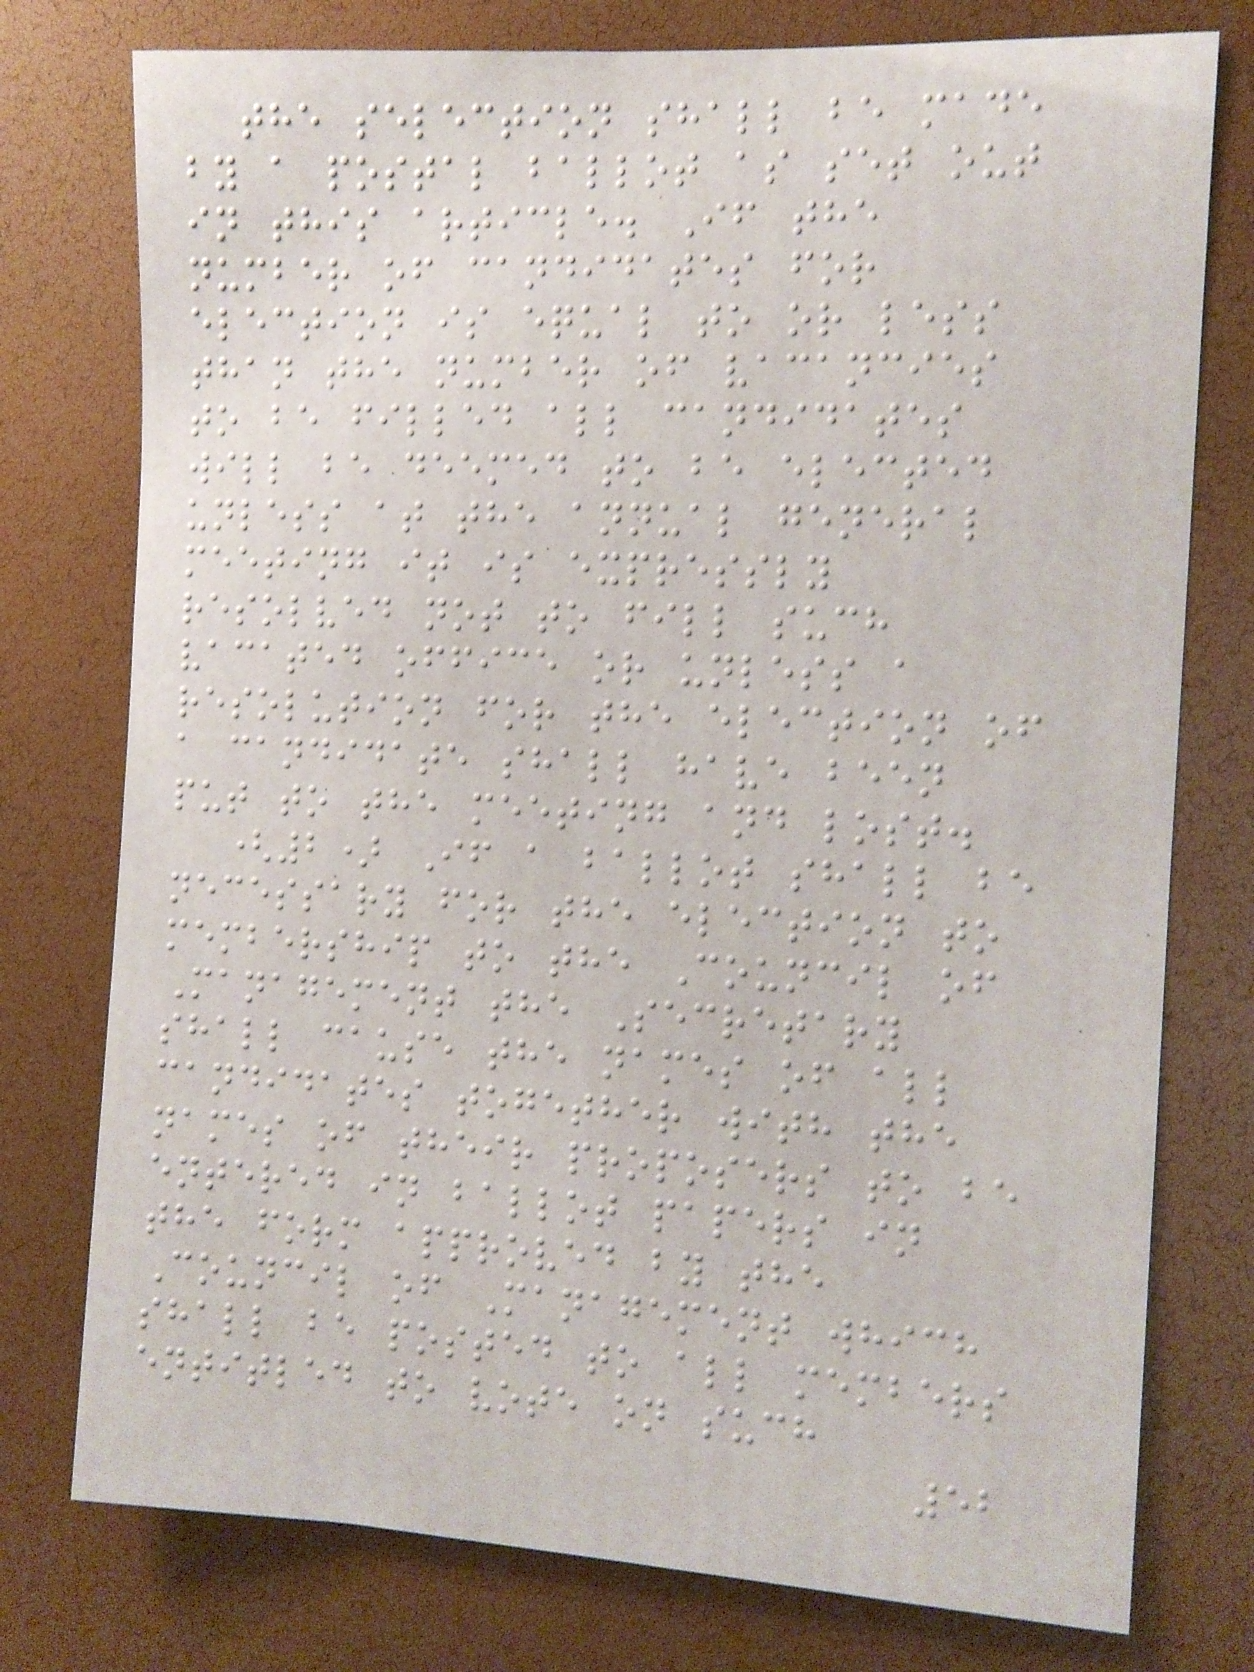the selection shall be made
by a postal ballot as set out
in this article. If the
number of candidates for
election is equal to or less
than the number of vacancies
to be filled all candidates
will be deemed to be elected
unless at the annual general
meeting it is expressly
resolved not to fill such
vacated office or unless a
resolution for the election of
a candidate shall have been
put to the meeting and lost.
(2) If a ballot shall be
necessary for the election to
membership to the Council of
Management the Secretary
shall cause the names of all
candidates together with the
names of their proposers to be
entered in ballot papers in
the form approved by the
Council of Management which
shall be posted to all members
entitled to vote on such
52
